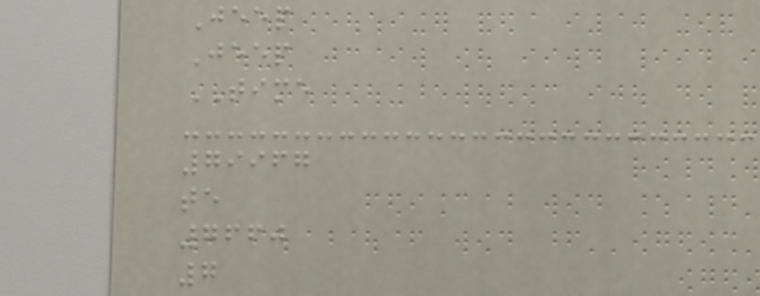Jeep
Jeep
TIME
79967
te
7660
7
